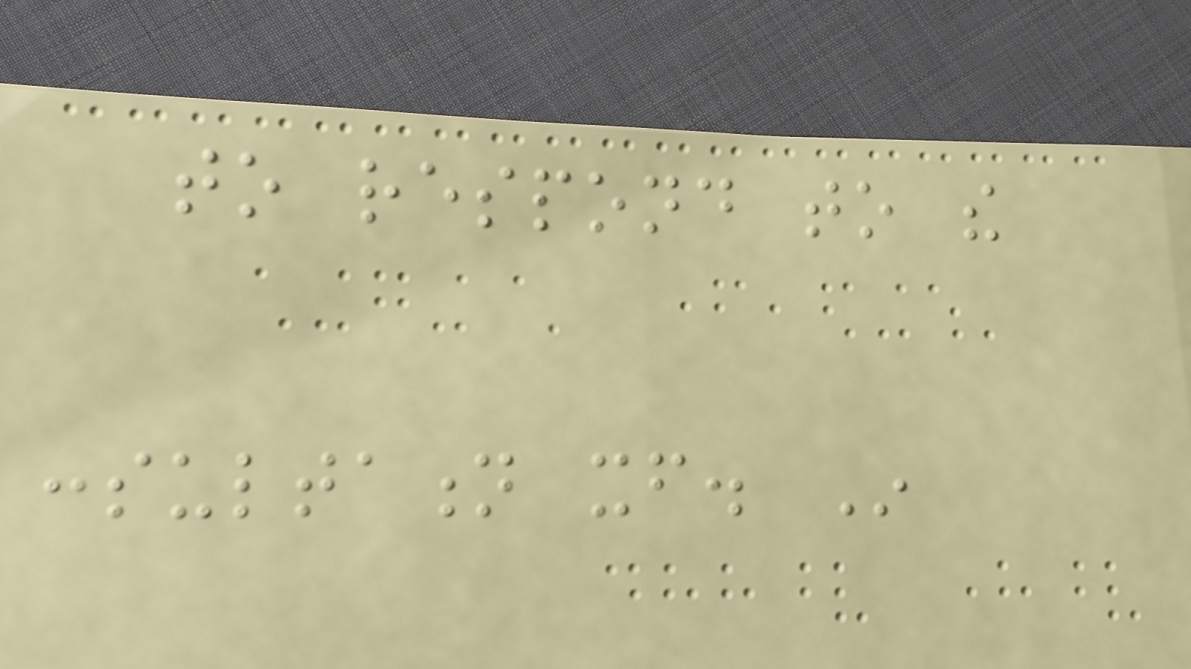to respond to the
consultation itself. In
